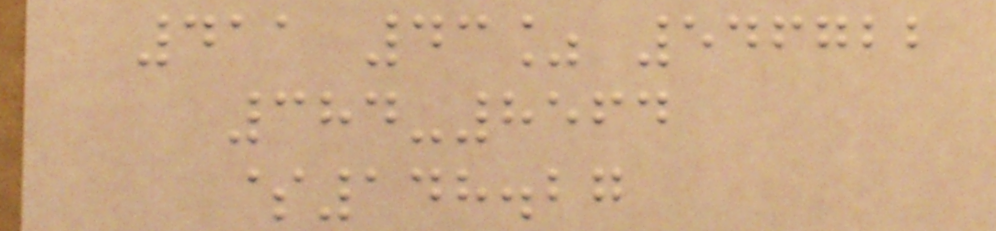411 43% 546722
384-8564
$148.27
